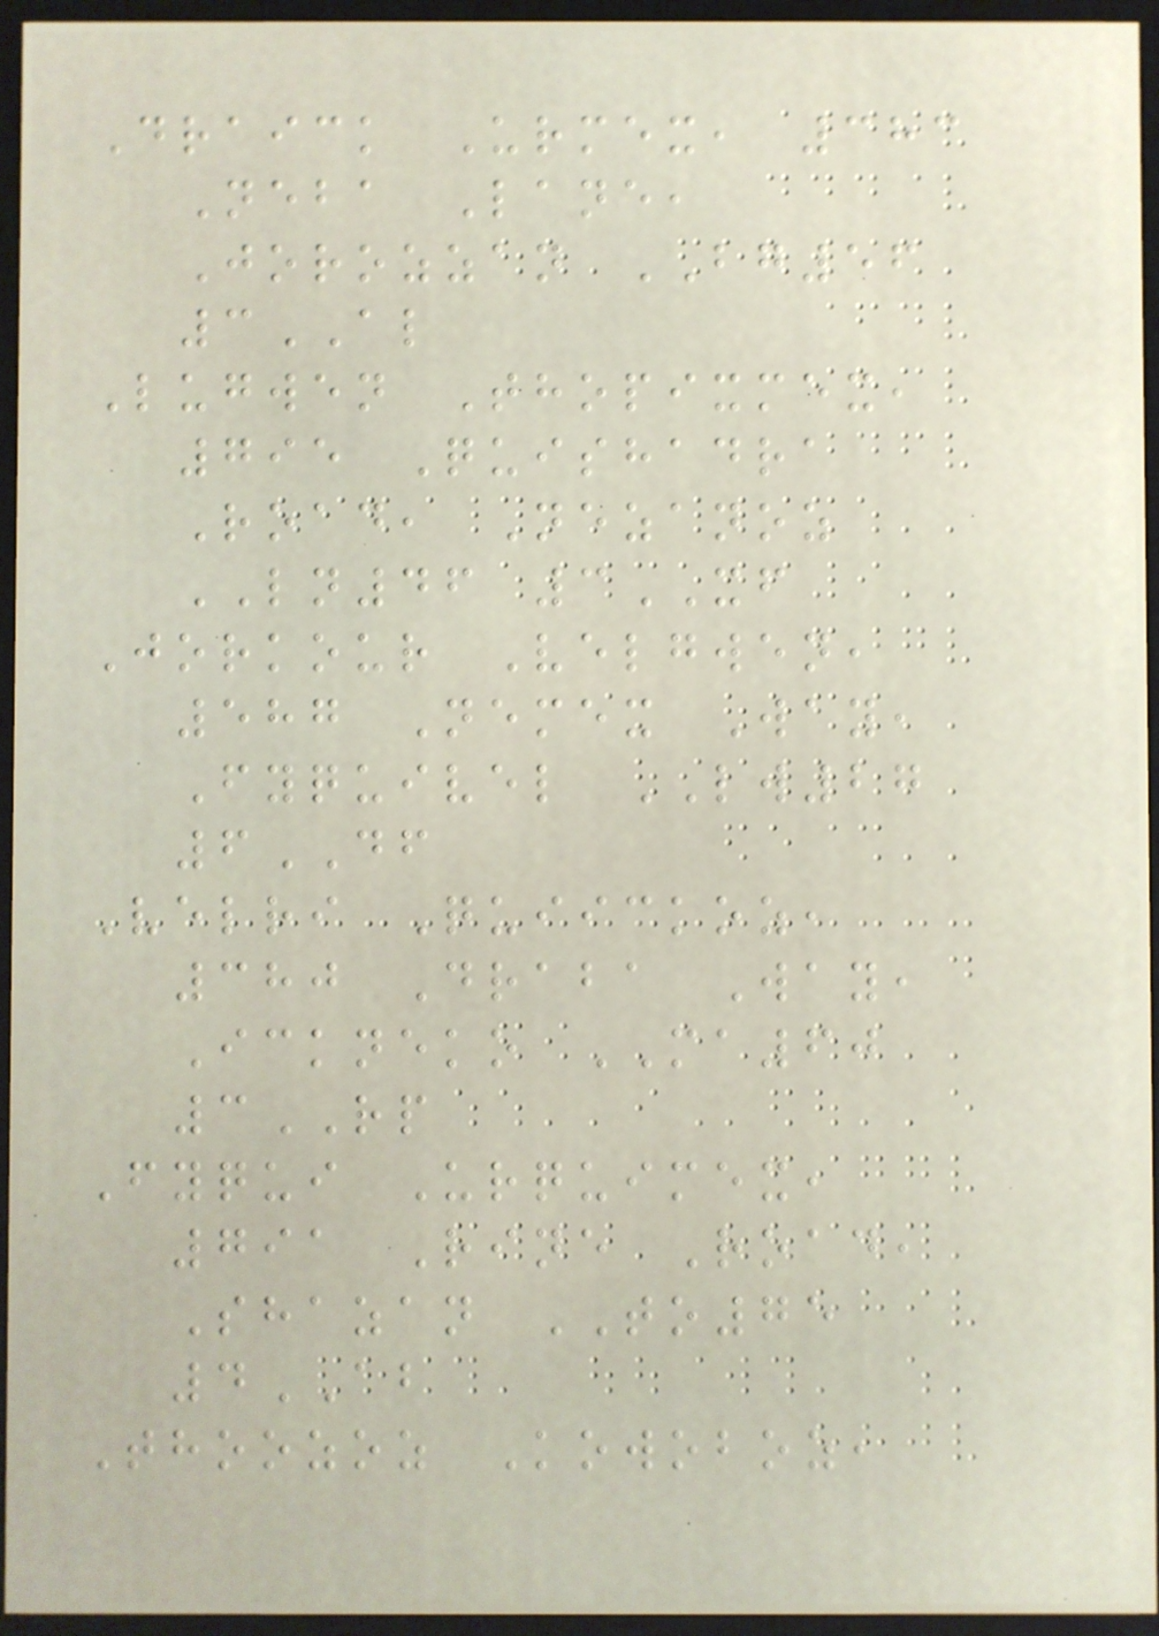Draick Urmex, 383
Neba Lane,
Jorozzan BG56
3AL
Lugwen Thopixmex,
795 Quishadra
Road, Nezanoz
LN46 3XF
Jorkour Velgwen,
587 Nemex Way,
Fyquivel LW27
6DF
Velri Quiickoz,
380 Draba Way,
Ickneko MA60
3RP
Fyqui Urquimex,
791 Rine Road,
Shazan TO75
4AB
Thoozoz Kowoboz,
